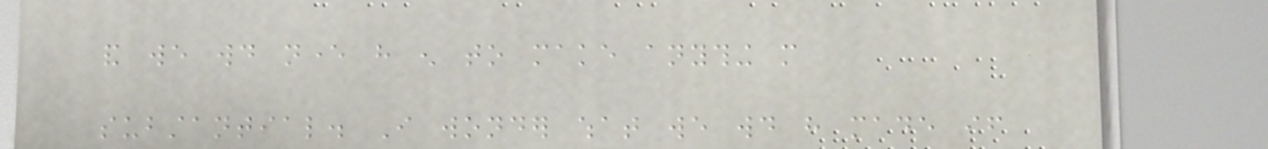and we would never have enough to make anything more
substantial. I wonder what we would have made if
